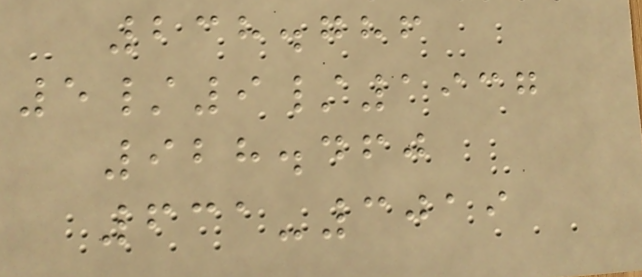238.786
5/9/1937
928.460
631-3019
